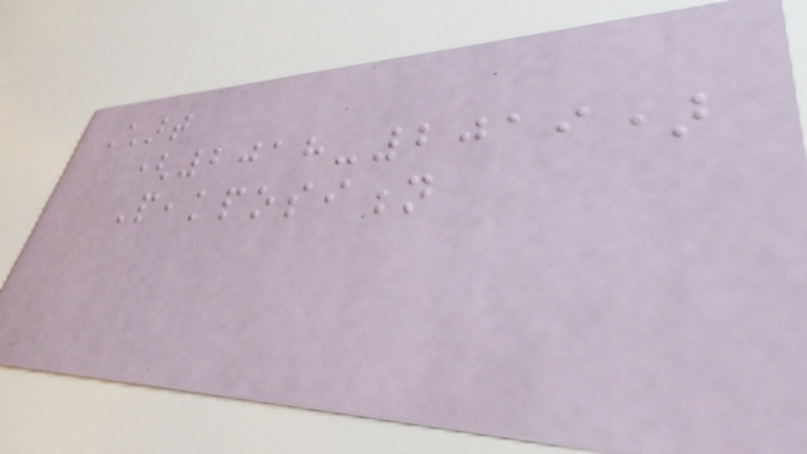Chart
(2018-2019)
Peakposition
